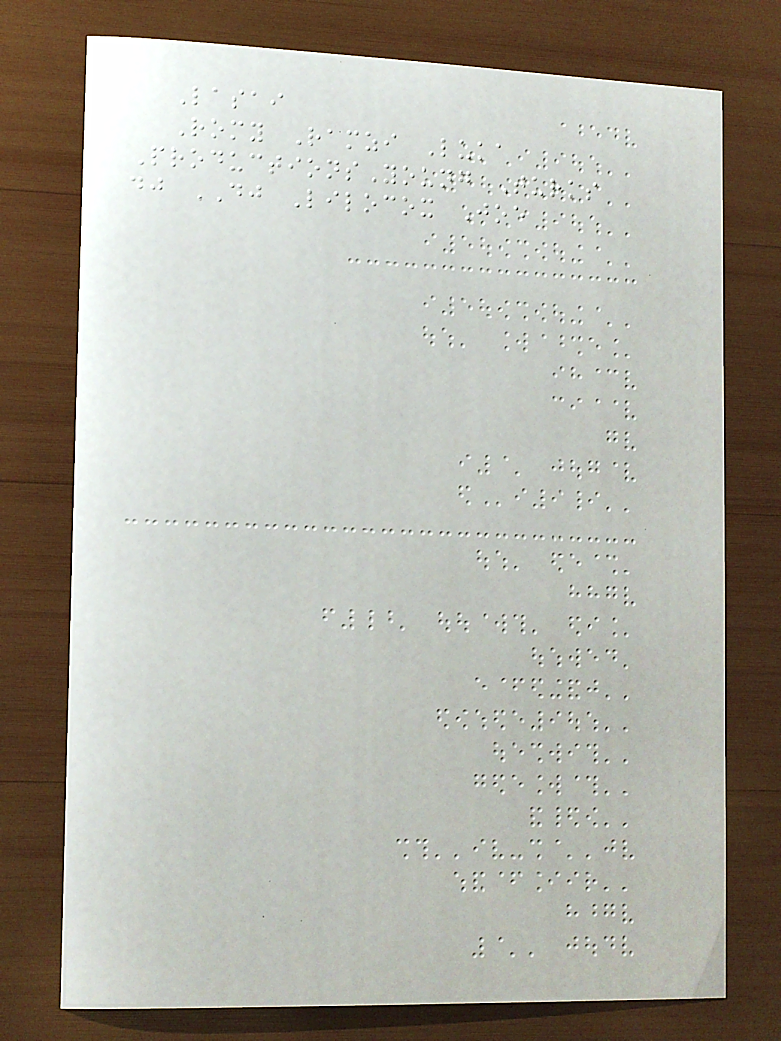Lasai
Romy Ramzi Luka
ProductionsYoung Turks
dj DJ Lilocox Joe
